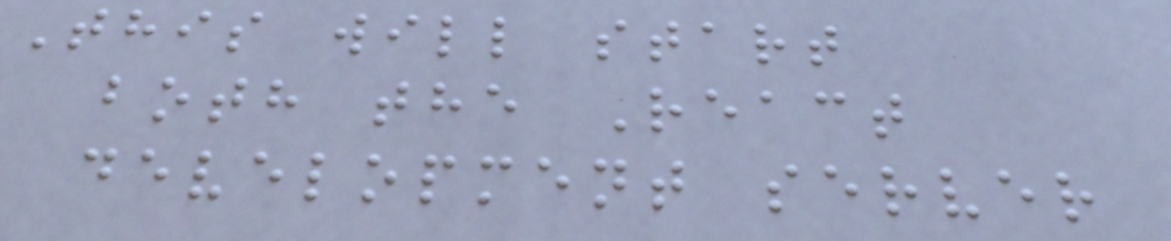This will start
both the React
development server
